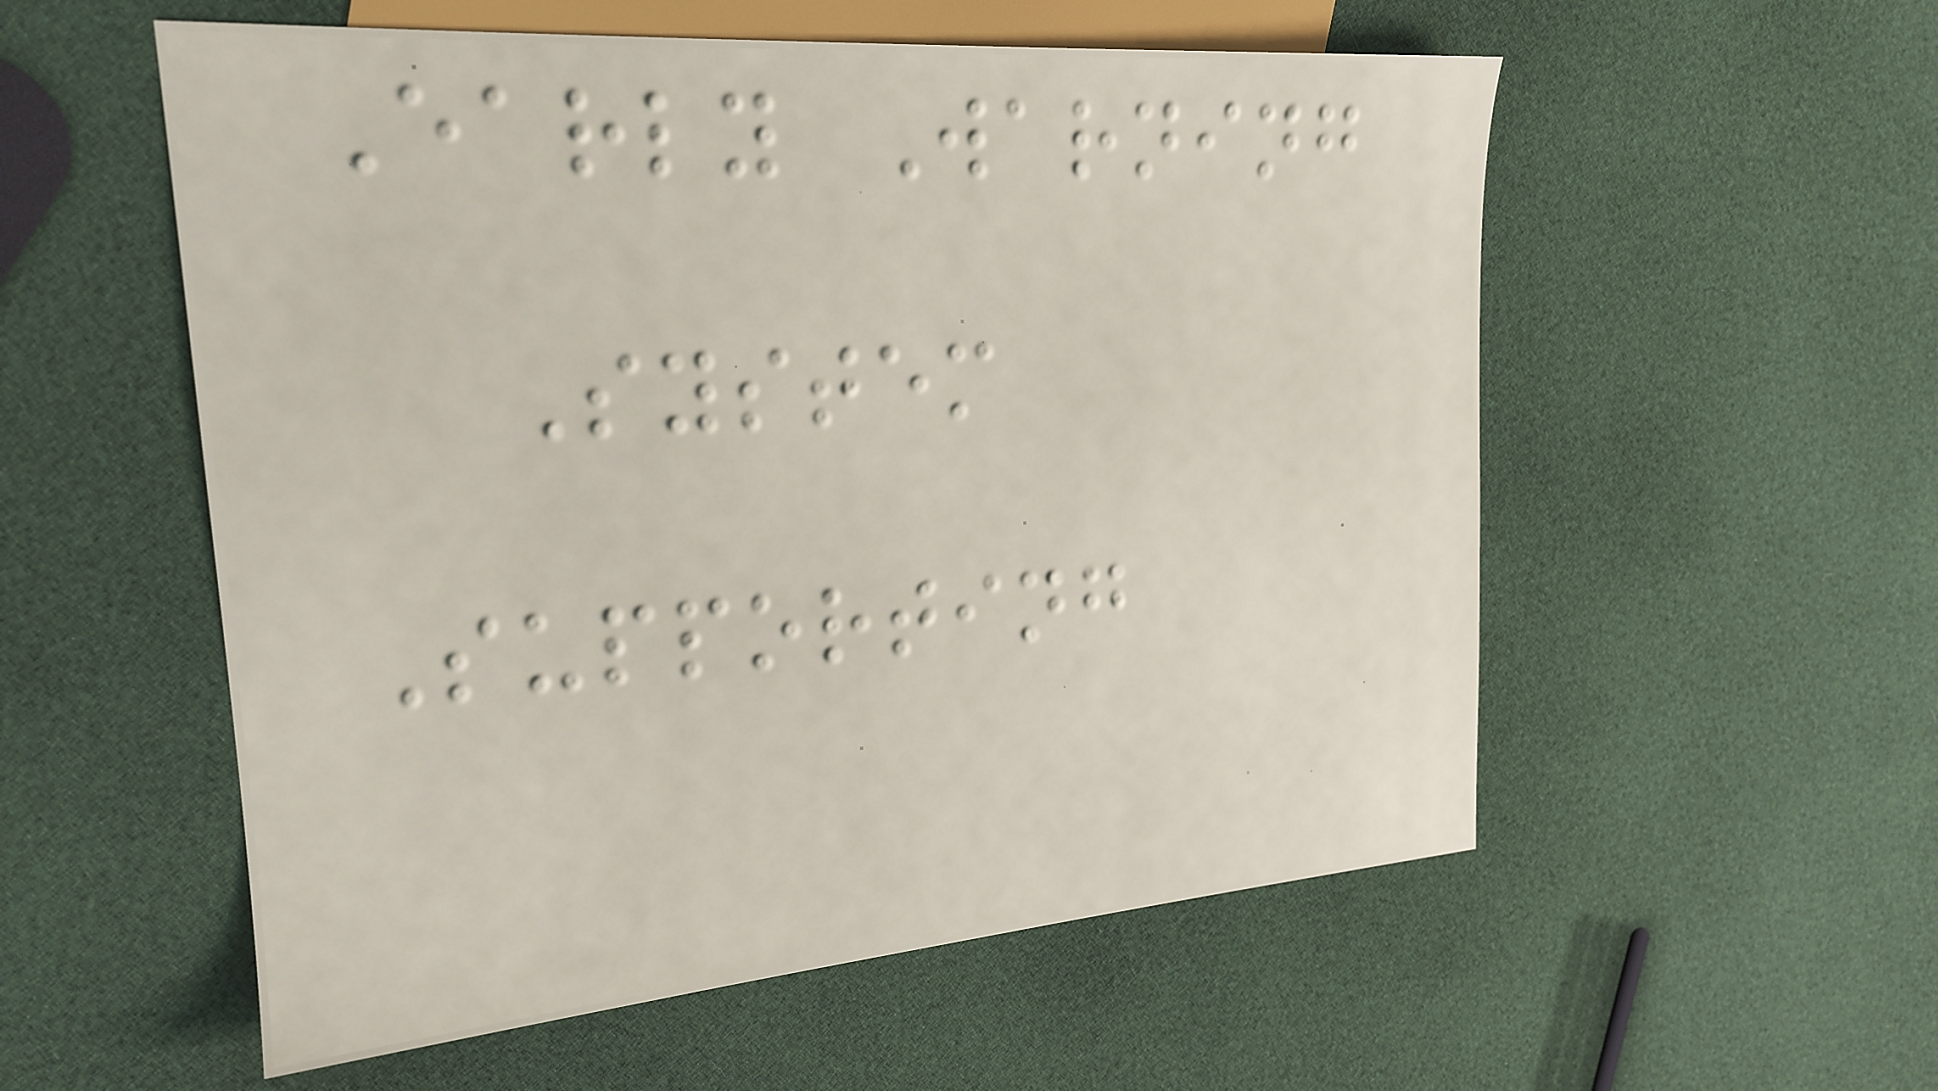Early Warning
System
Supporting
